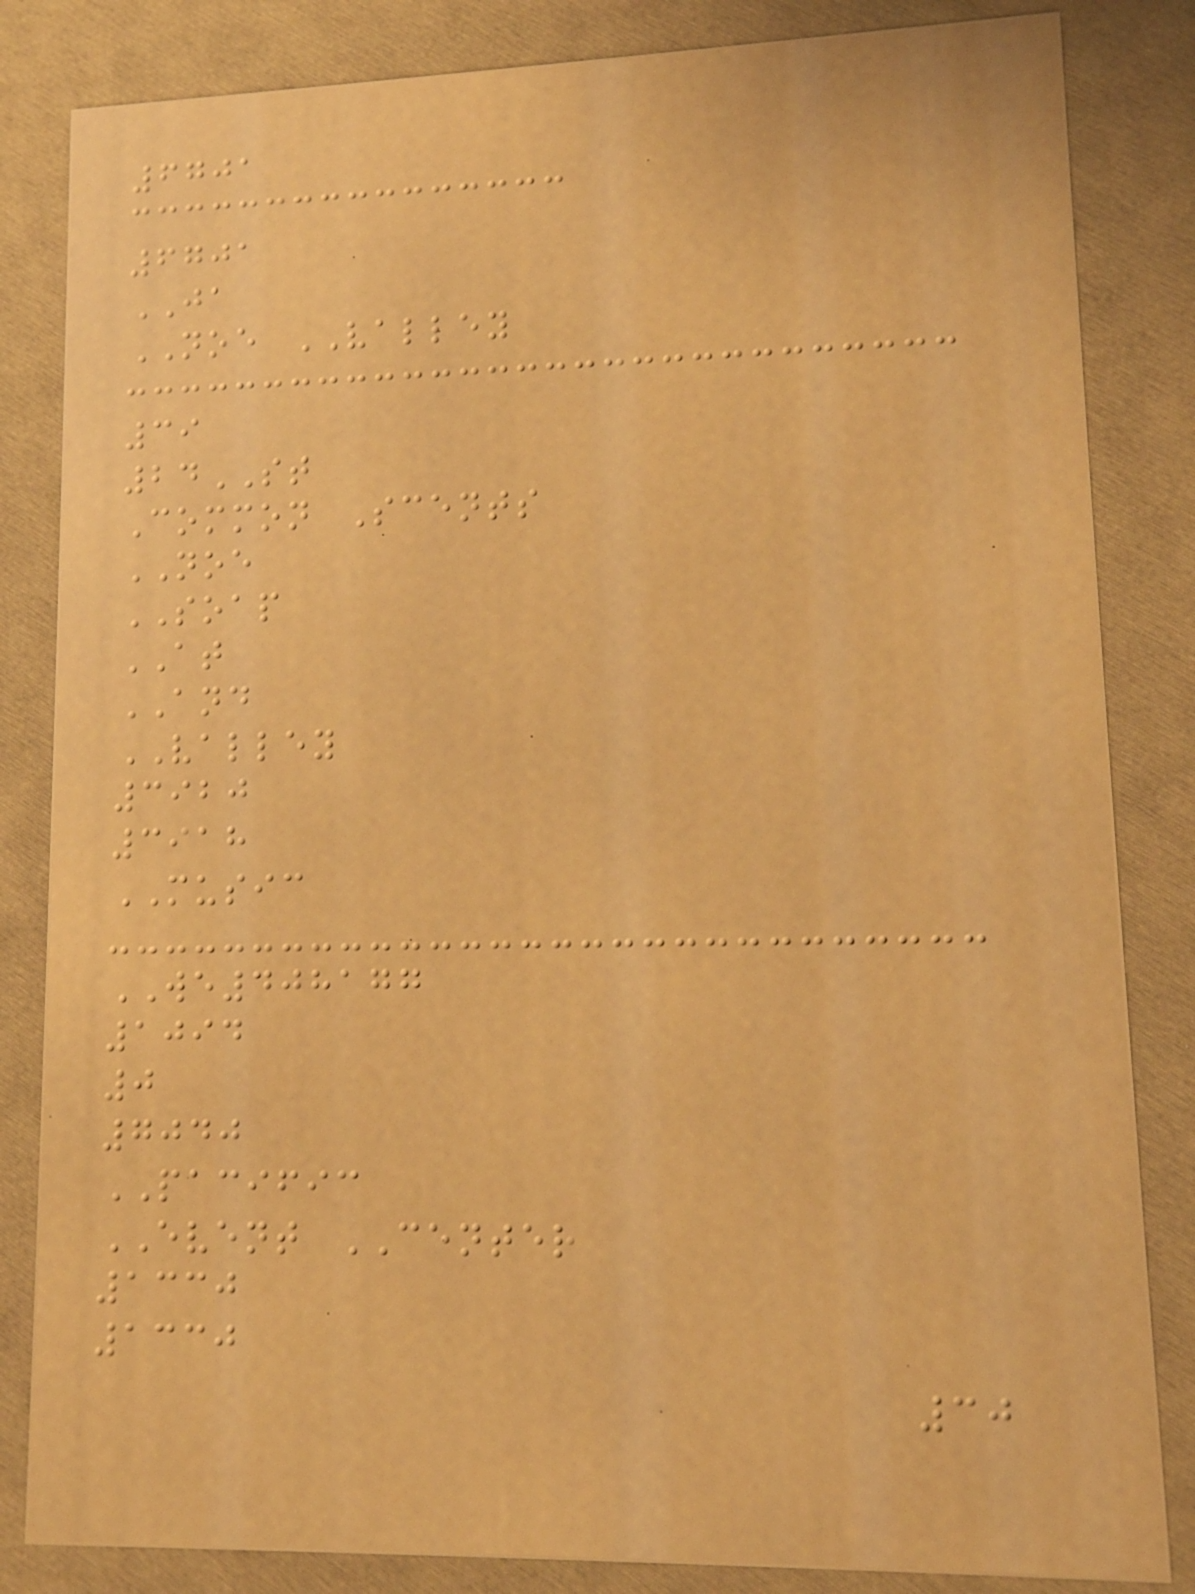6701
6701
JA
NOE VALLEY
39
24ST
Common Scents
NOE
SOAP
AT
AND
VALLEY
3920
3918
MUSIC
WE408177
1094
0
7040
PACIFIC
EVENT CENTER
1330
1330
30
